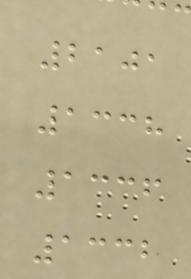2101
1338
1336
1332
